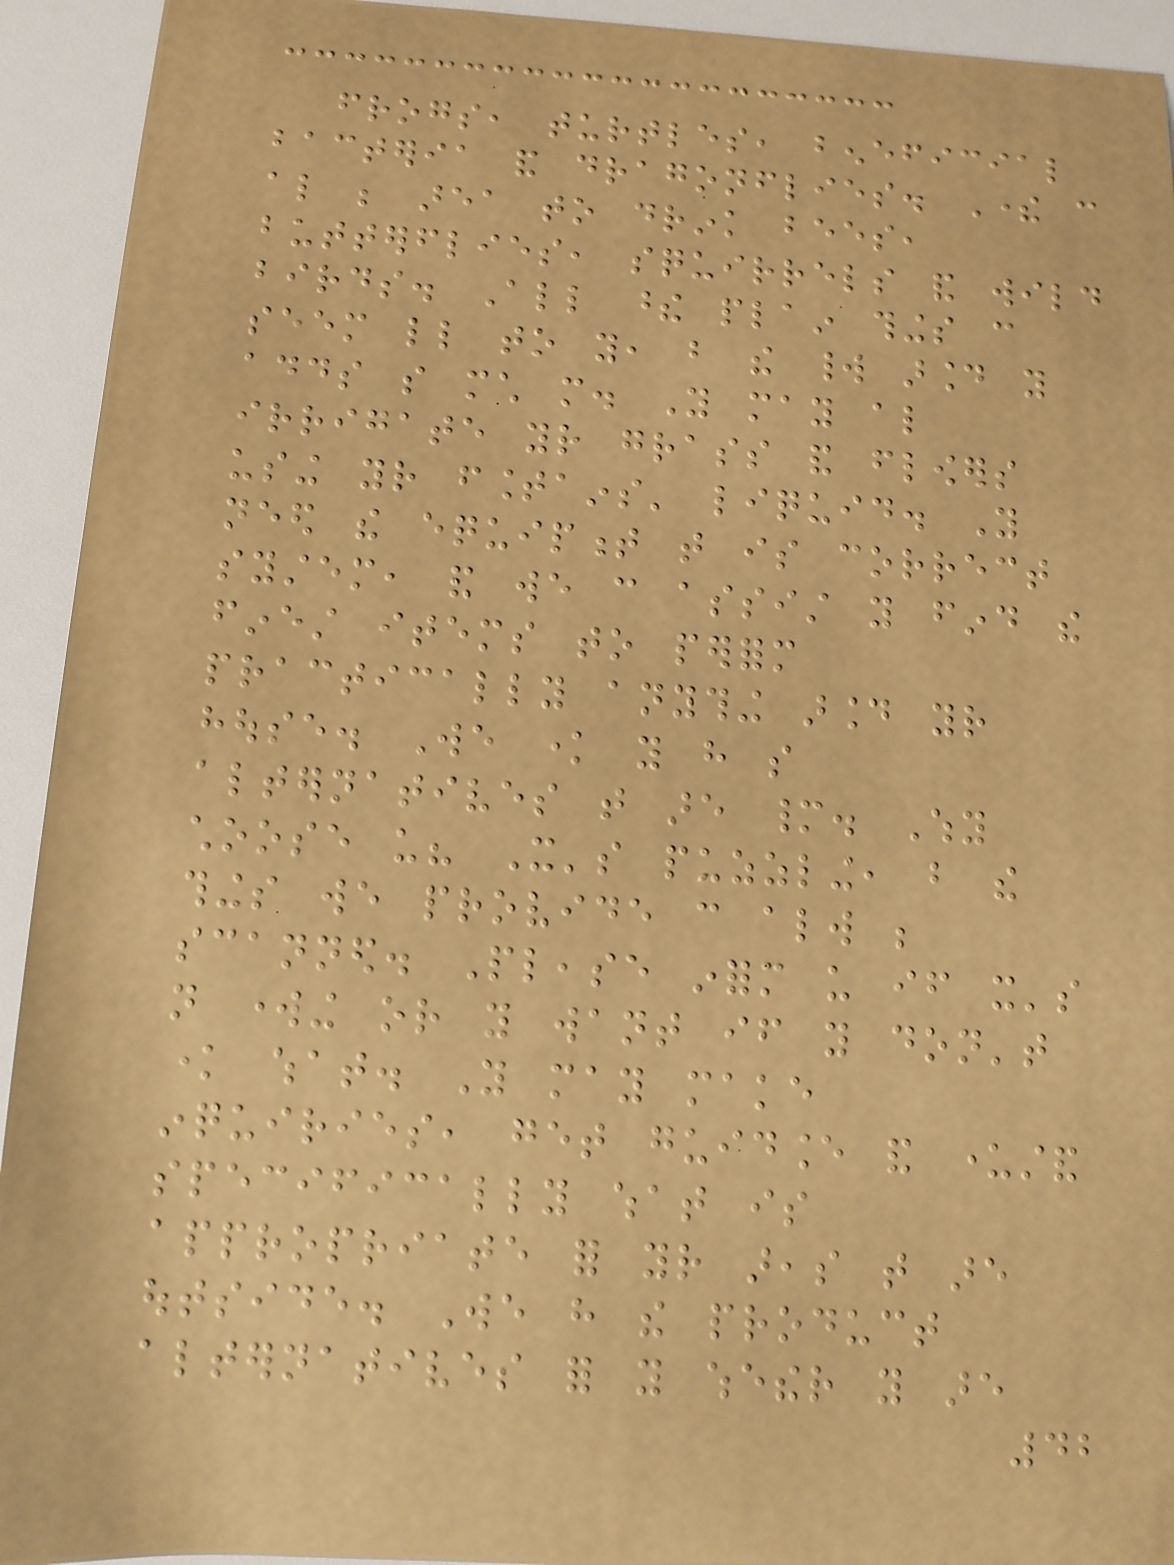frogs, turtles, beneficial
bacteria and dragonflies. There can
also be area to drink bees,
butterflies, squirrels and wild
birds. All these plain things can
seem little to you, but the world around you
adds so much more. You may also
irrigate your grass and flowers
using your fountains' liquid. You
need the equipment that is correct
system, and we can assist you find the
finest items to perform
practically anything around your
house. We know you have so
alternatives that are many. Why
choose us? It's puzzling, but the
things we provide can always be
scanned. Please inform us if it's
not working or you want if you don't
know what. You may make
inquiries, get guidance and understand
specifically what is
appropriate for your areas that are
outside. We have the product
alternatives for you whether you are
42
